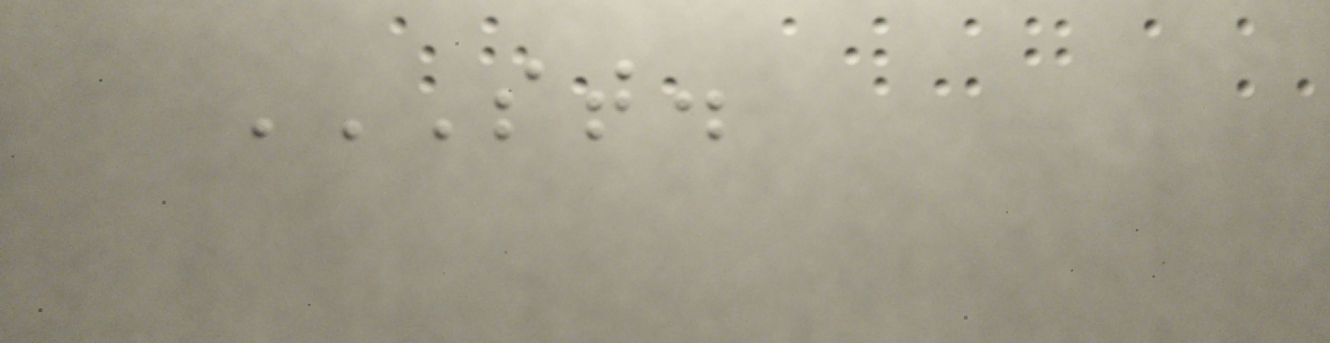ST.
